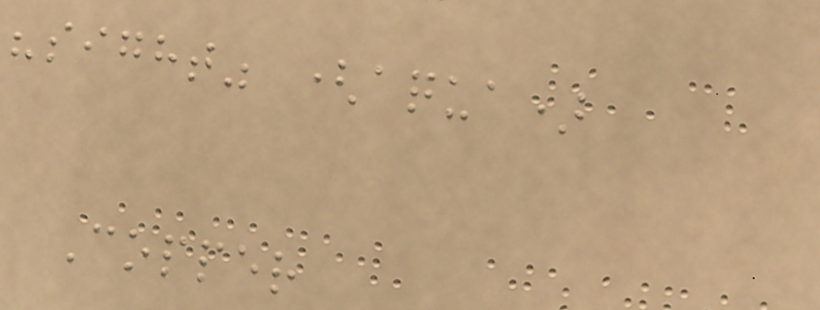"sight" (aqua)
Copper
